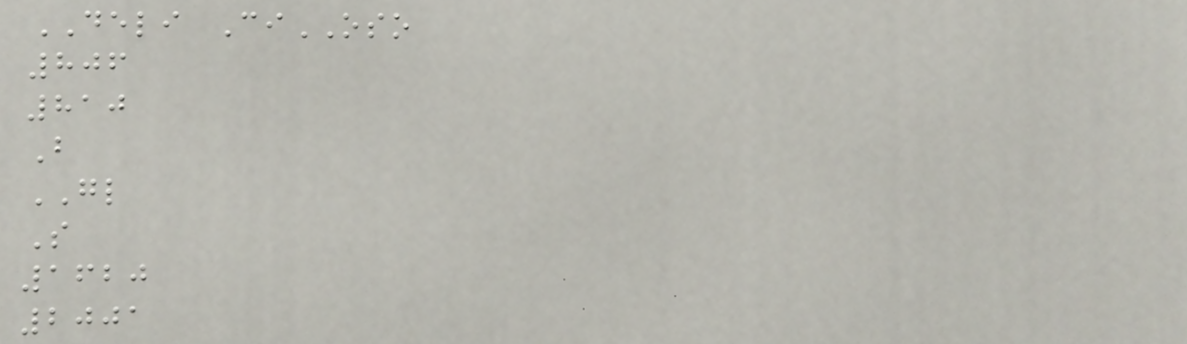DELI CiOSO
806
810
B
GL
S
1620
2001
